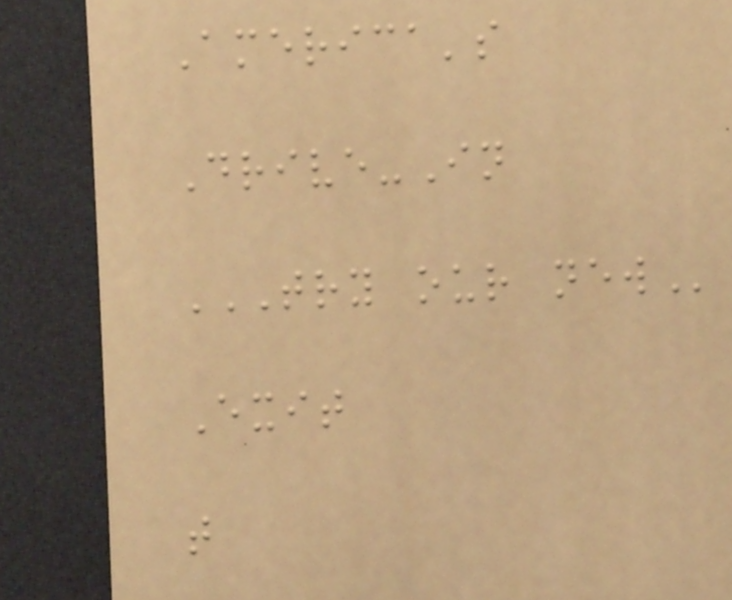America's
Drive-In
TRY OUR NEW
Exit
t
